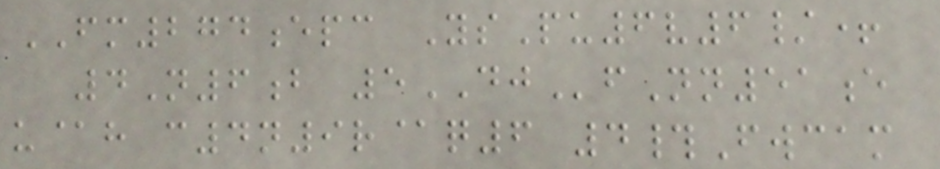FM274epc YsPu6v6/+
4N6b 5DJfNn51e
u@h c4n9r@q6 4#Fwcam
